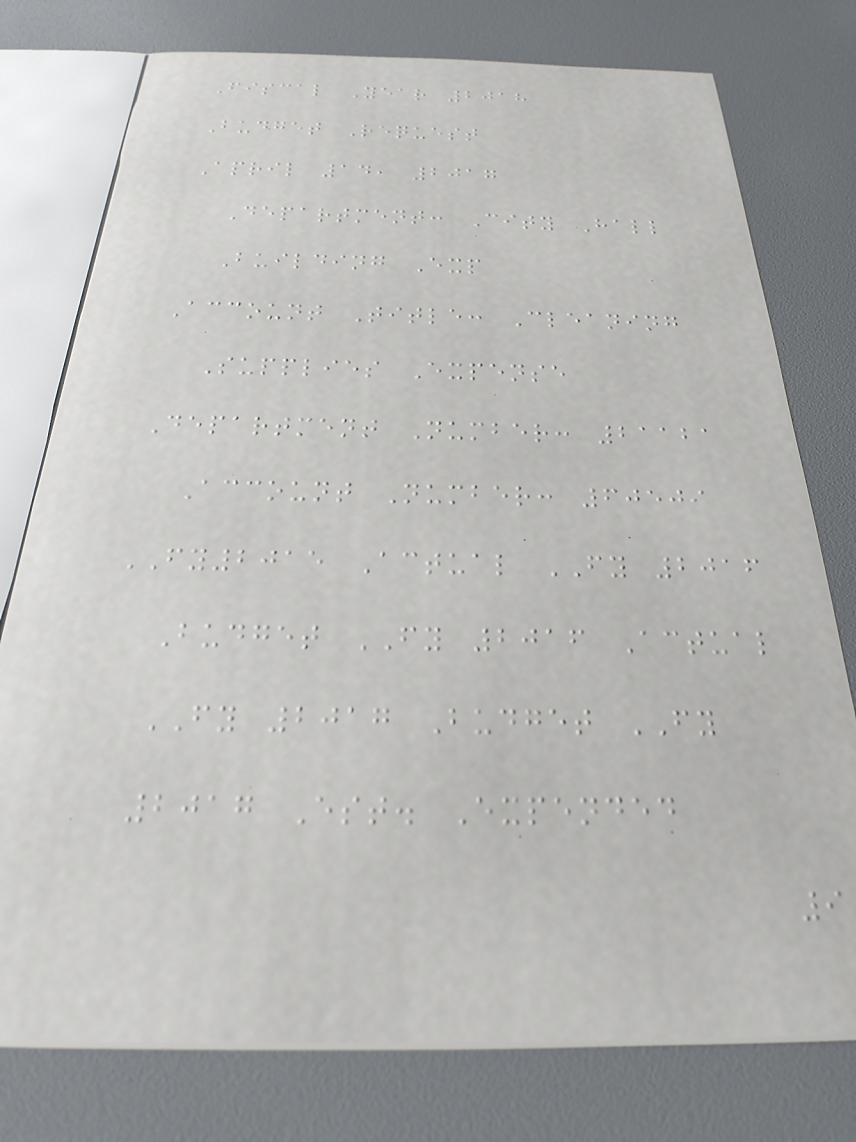Fiscal Year 2018
Budget Request
April 14, 2017
Department: City Hall
Building Exp
Account Title: Cleaning
Supplies Expense
Department Number: 21121
Account Number: 60509
FY2015 Actual FY 2016
Budget FY 2016 Actual
FY 2017 Budget FY
2017 Est. Expended
9
